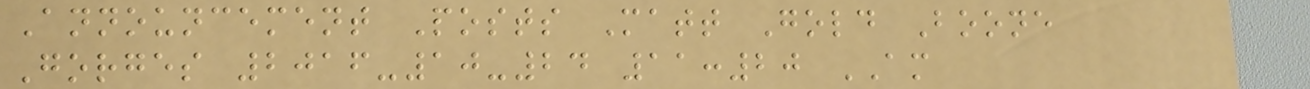Announcement Posts Matt Gold Boone
Gorges 2016-10-24 11:20 AM
